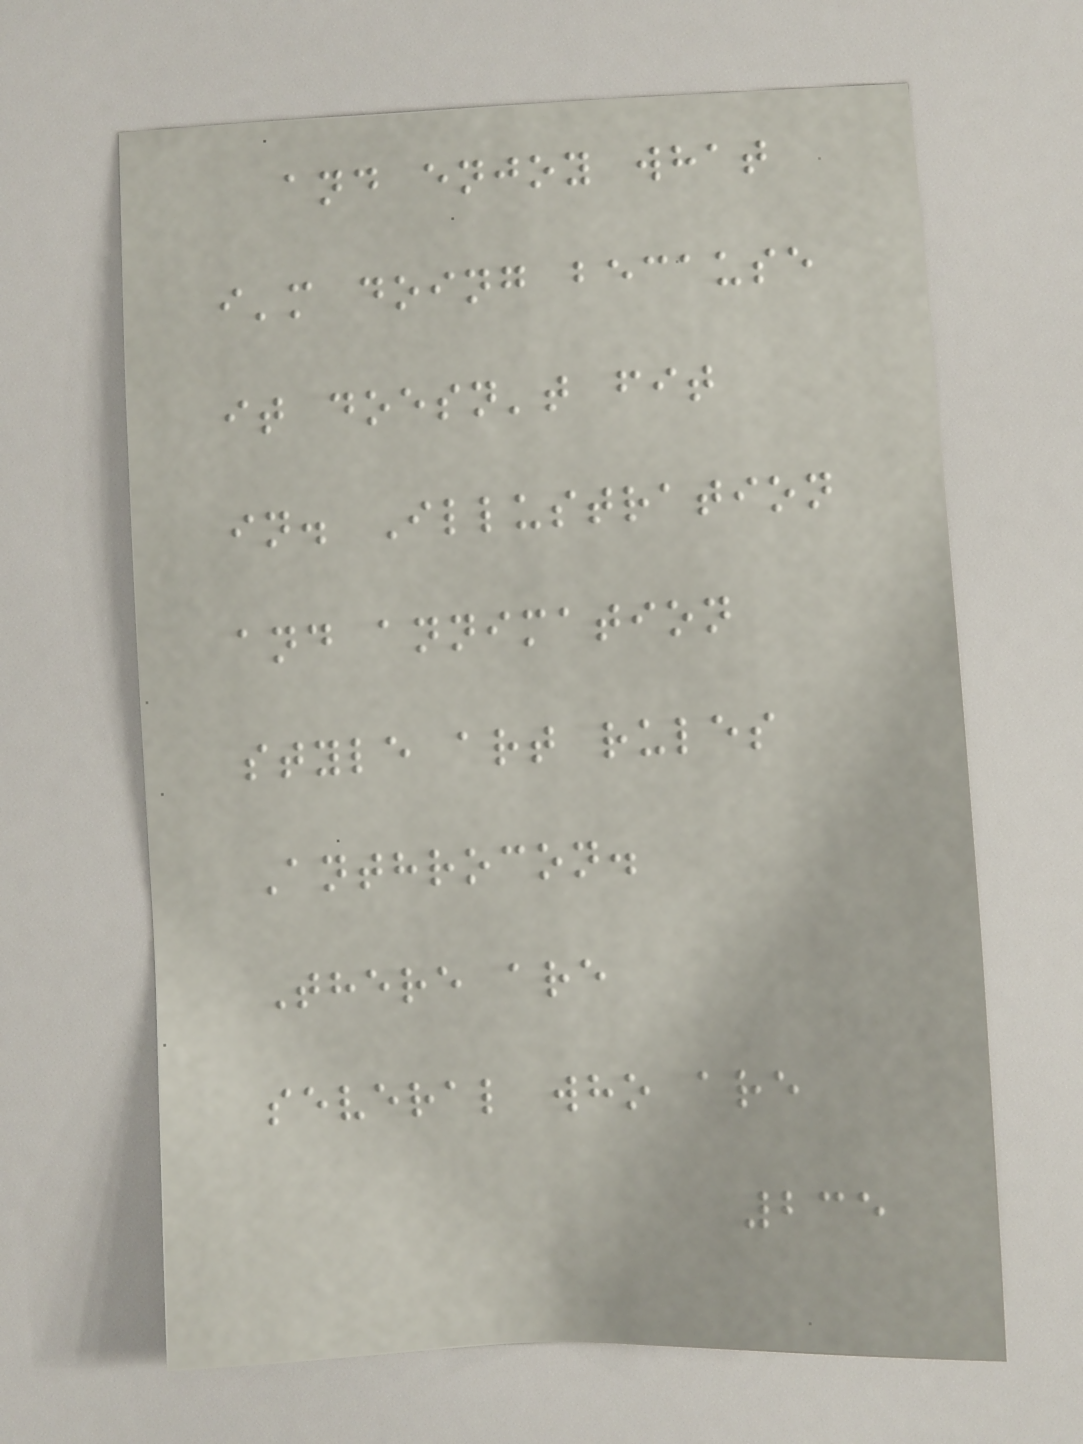and enjoy what
i'm doing because
it doesn't fit
in. Illustration
and annimation
style art rules
Anthrocon.
There are
several who are
235
